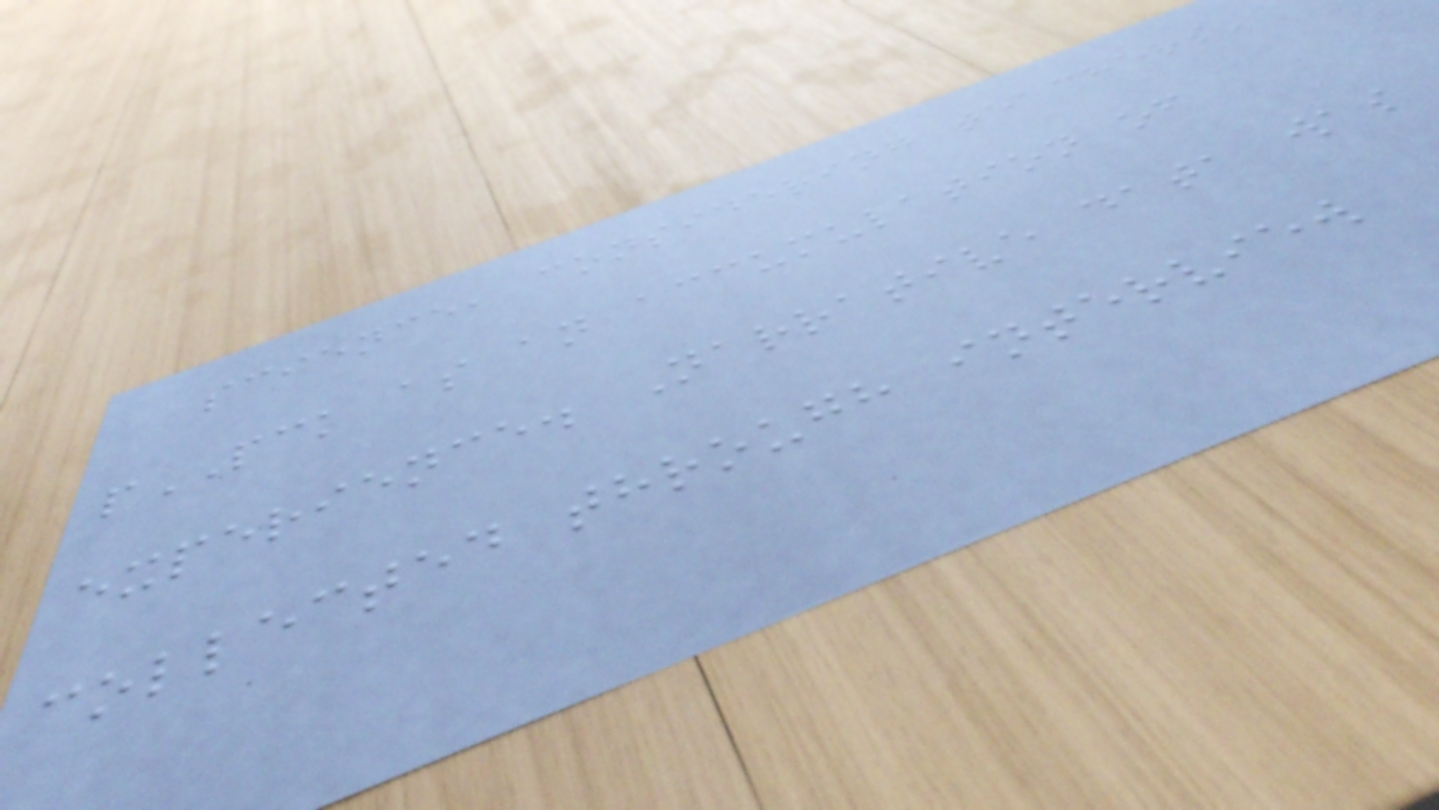science, considering teachers'
pPCK as an accumulation of
experience. Narrative data was
collected through interview
